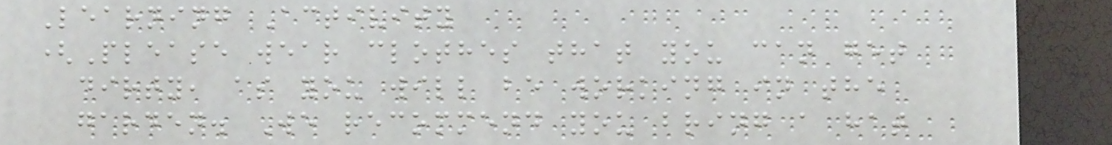Learning Activity
(Please wear clothes that you can get
dirty, as you will be working in the
garden. We recommend you bring a hat
